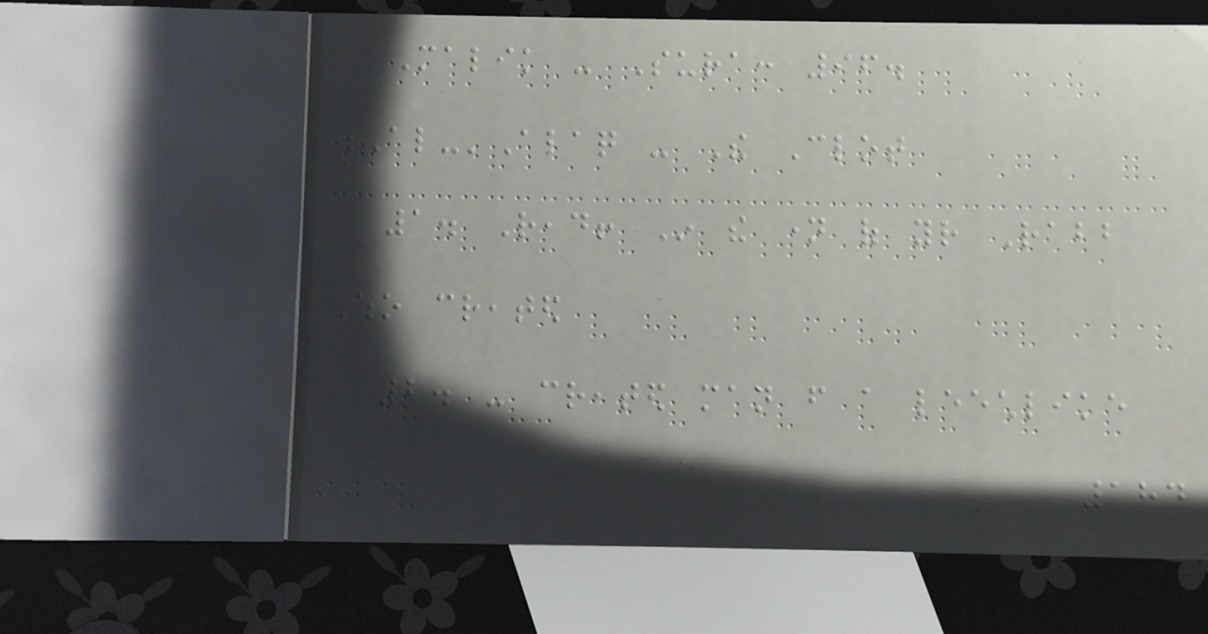Malik - Sura: 96.
Al-'Alaq - The Clot
1. Read! In the name of your Rabb
Who created
2. - created man from a leechlike
184
